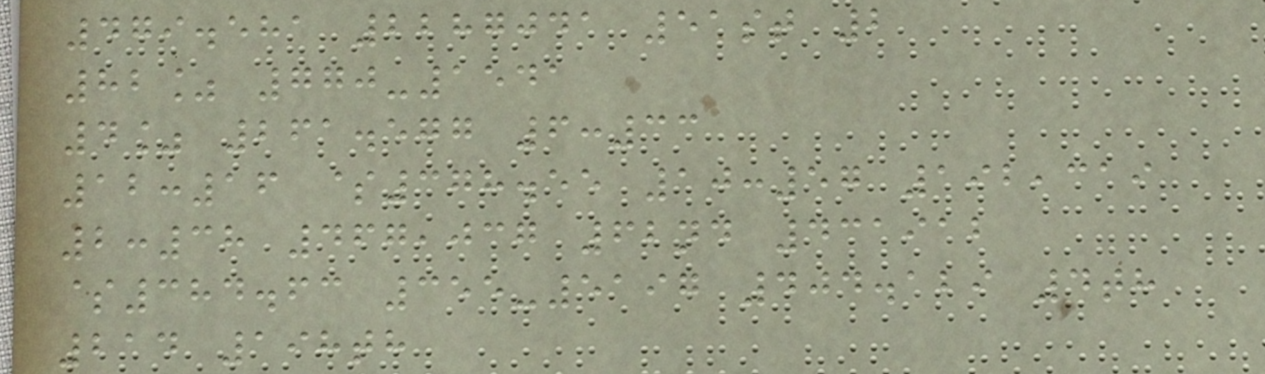479.581 2287041 51st 2
82% 770-1541
4% 261.577 6:33
12:16 $378.55 10:57 192,319
2:38 467,037 62nd 431912
$384.63 355-5197 404.129 4th
214 198th
